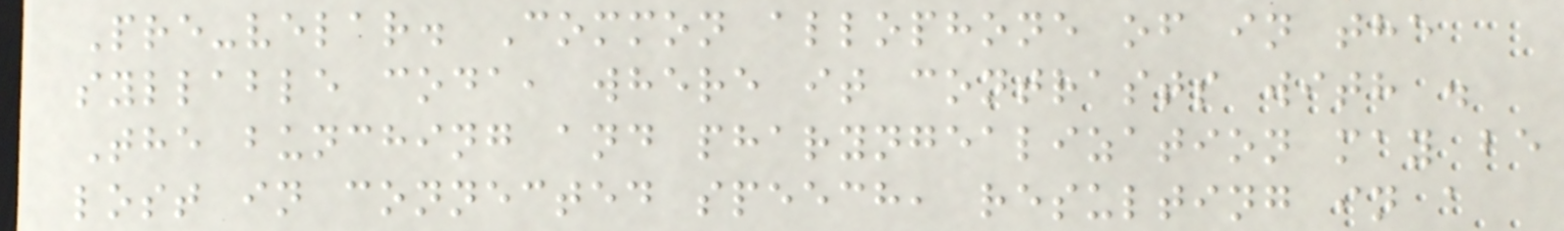Pre-velar. Common allophone of in the
syllable coda, where it contrasts with .
The bunching and pharyngealization may be
lost in connected speech, resulting in a
